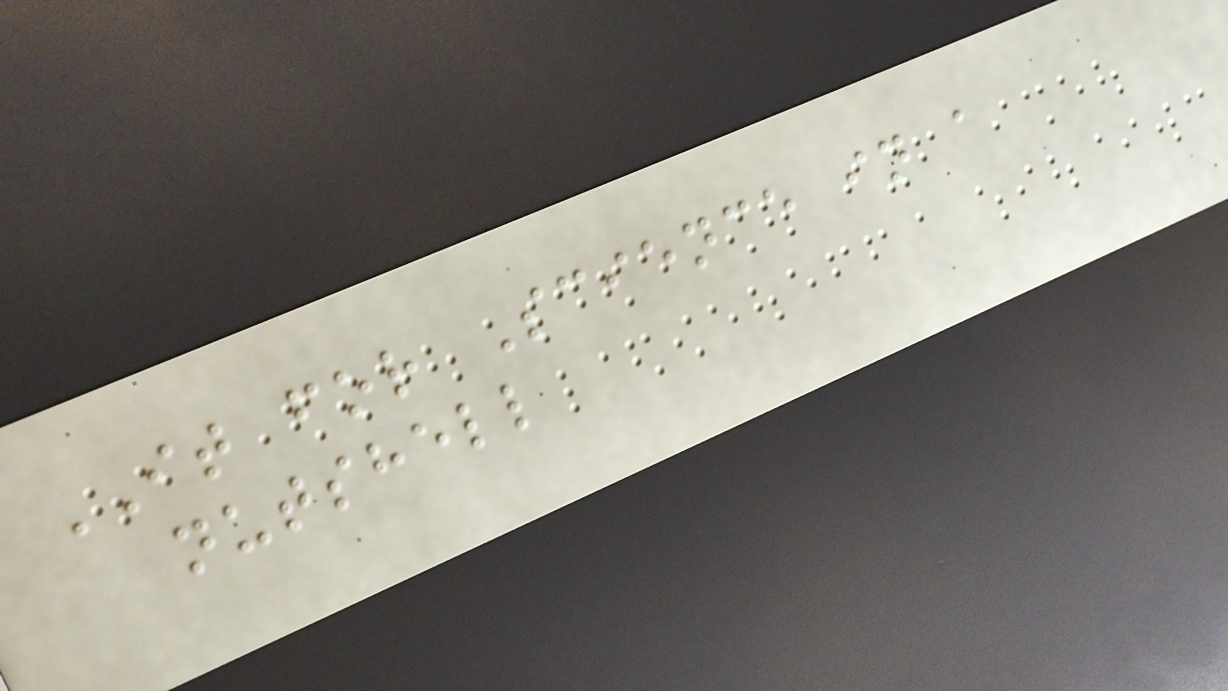IT for Science in a
nutshell
